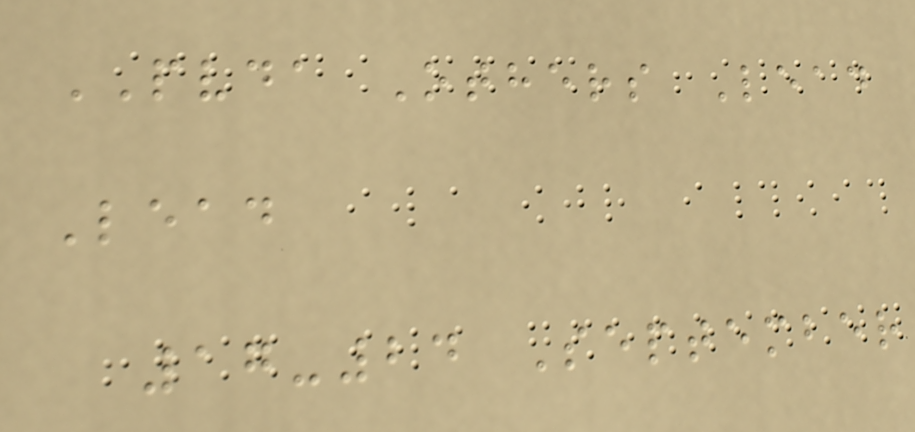PVDA Others Lead
Lead
17-24 September
